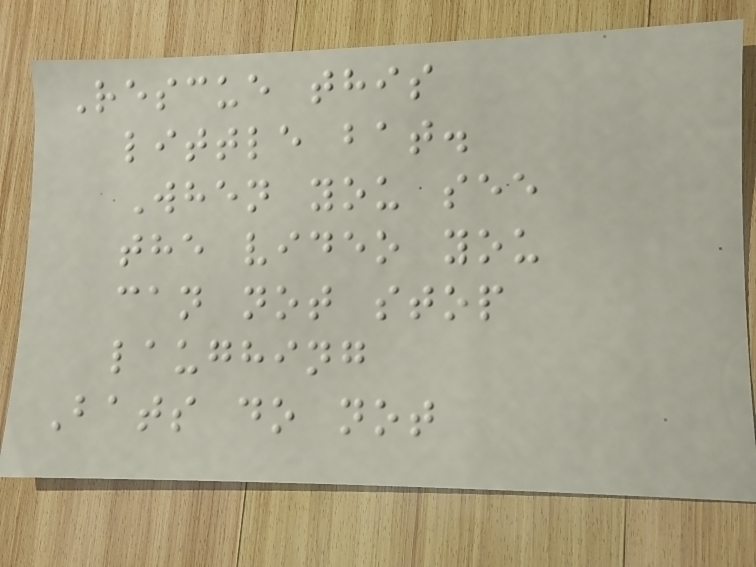Rescue this
little bat.
When you see
the video you
can not stop
laughing
Bats do not
